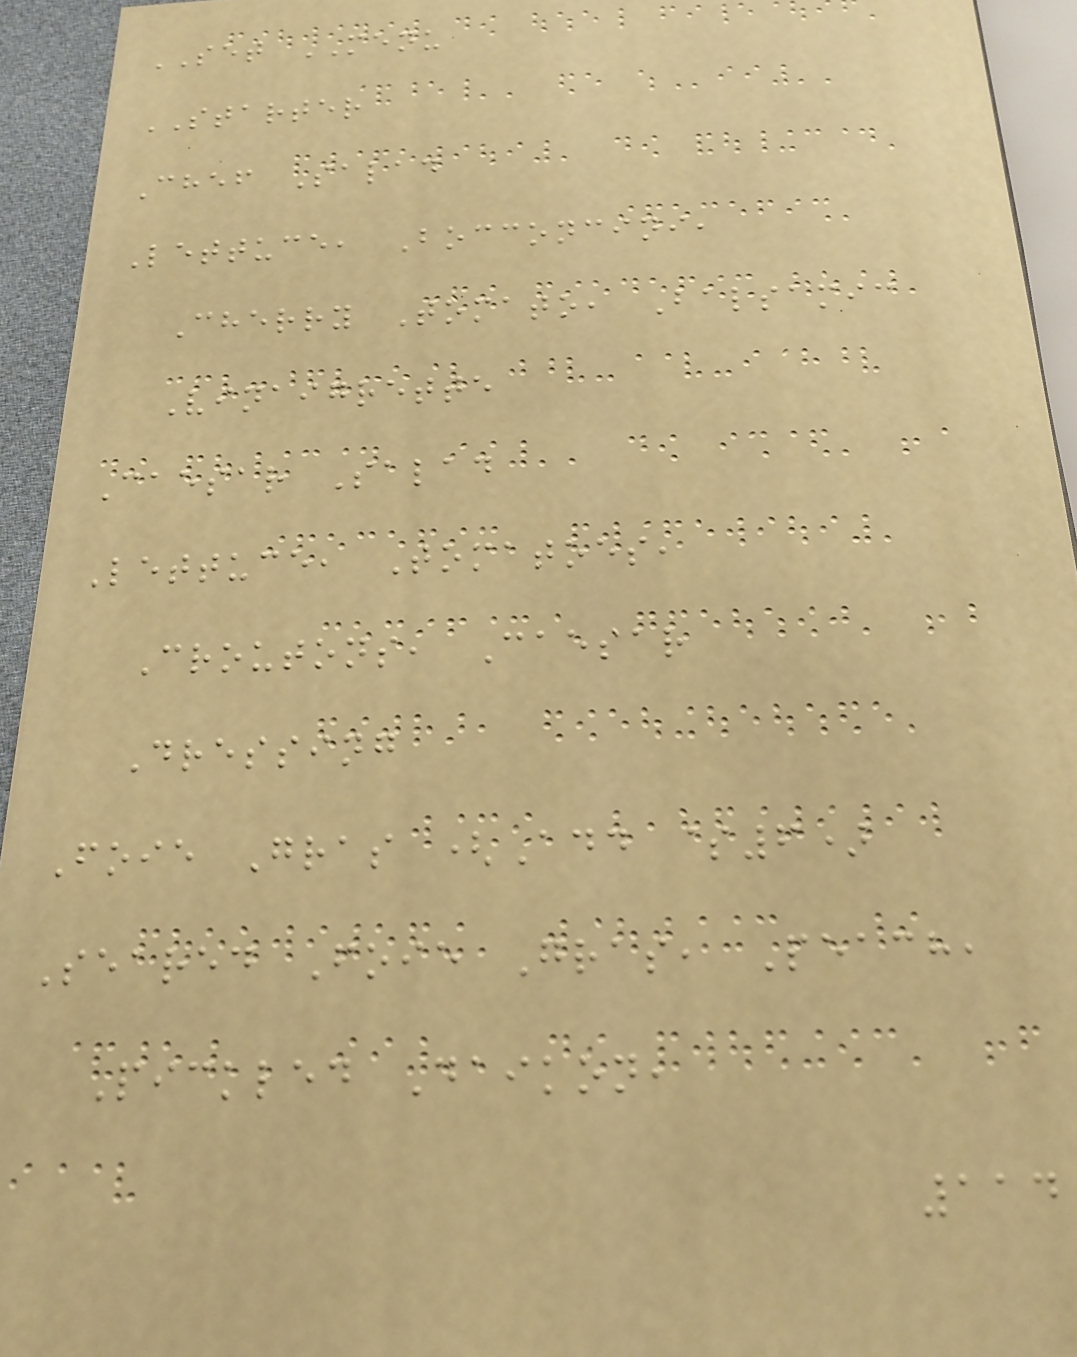SET MENU
STARTER
Chef Salad
Lettuce, Bocconcini,
Cherry Tomato, Balsamic
Vinaigrette
Caesar Salad
Lettuce, Tomatoes,
Croutons, Caesar
Dressing
Foie Gras (Add $6)
Seared Foie Gras, Peach,
Pickled Daikon,
114
